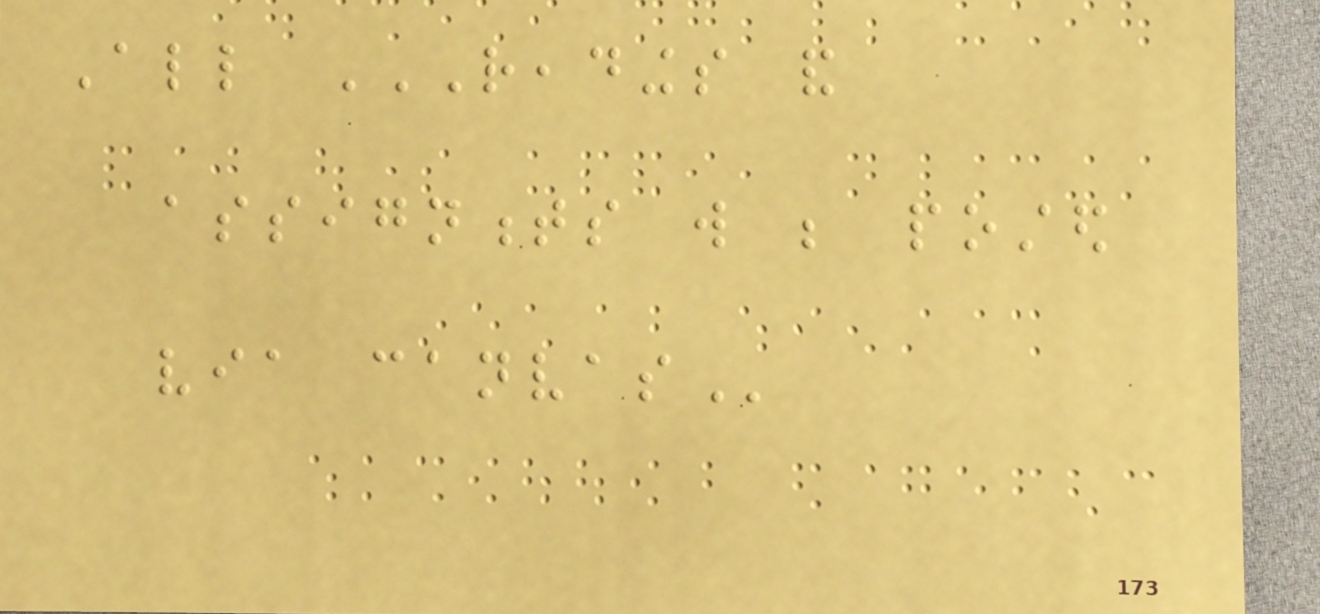All READINGS AND
ASSIGNMENTS WILL BE POSTED
VIA CANVAS
